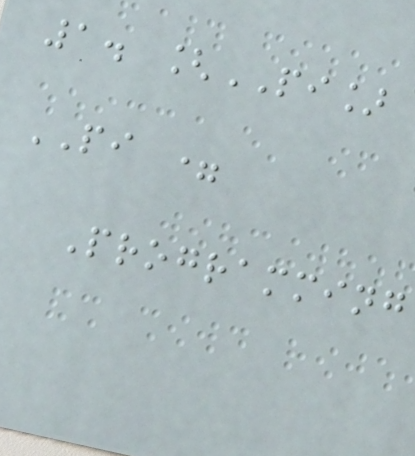1. [PI]
PI =
Programming
